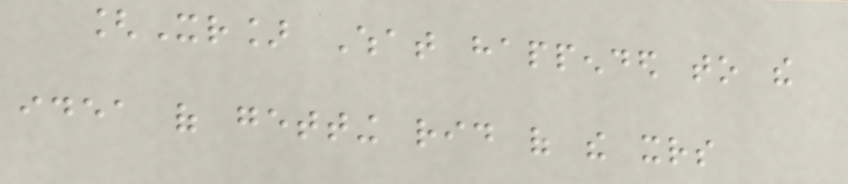[Xr] What happended to the
idea of getting rid of the xrs
